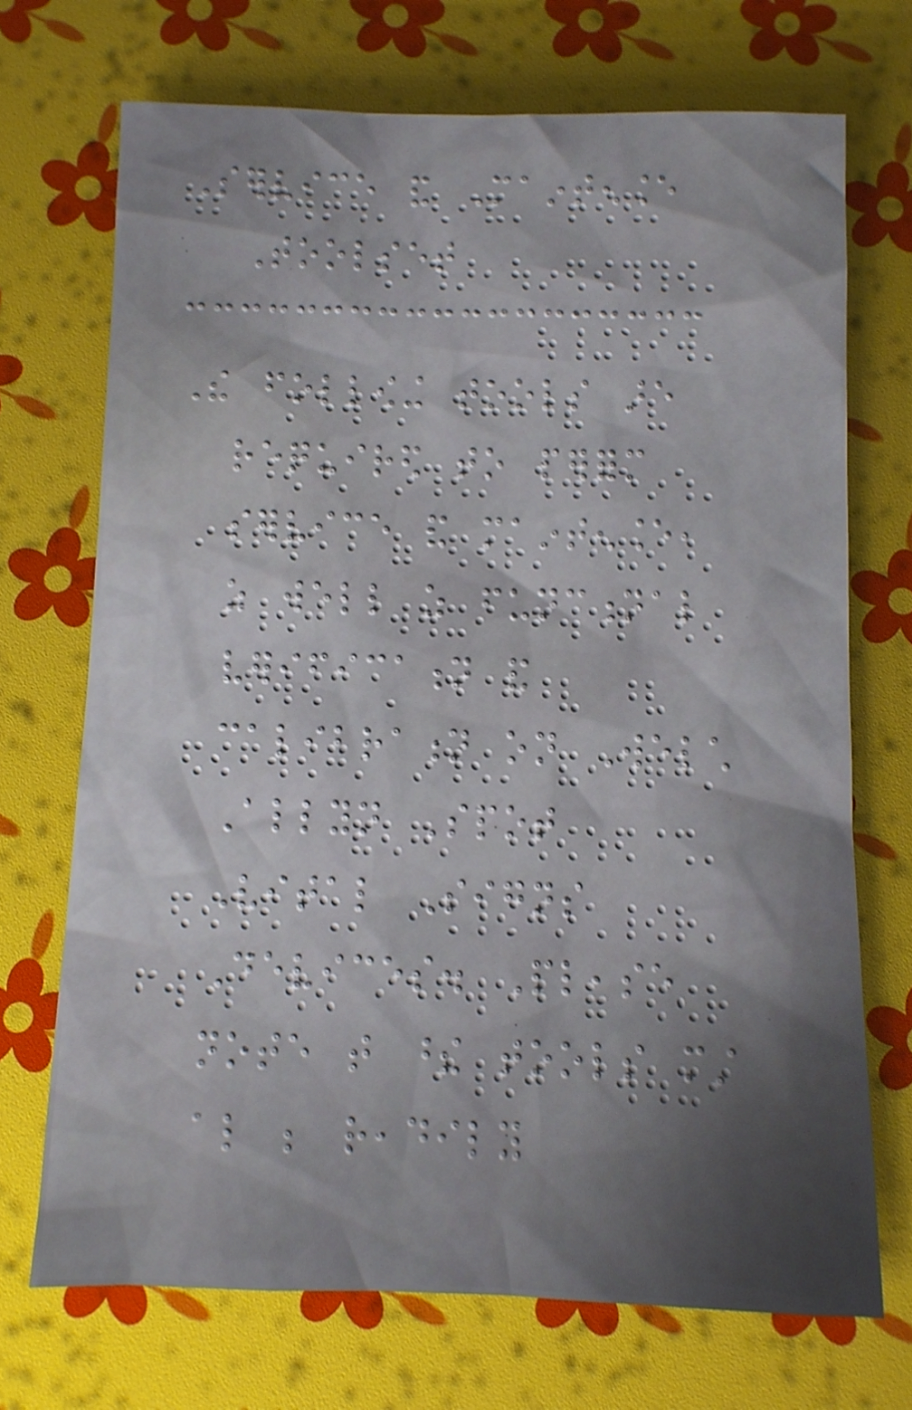Service and Maintenance
Toolset
The following tools are
required to perform
service and maintenance,
as well as functional
verification and
calibration on Welch
Allyn Spot
Vital Signs
Devices. Please
note that these tools must
also be readily
